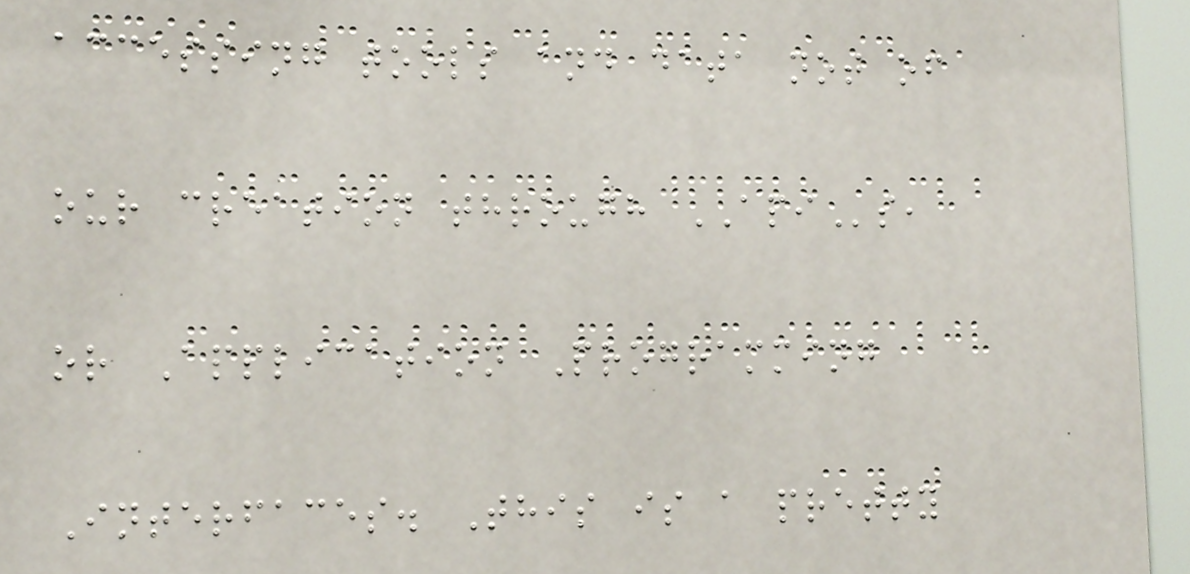accessing tools and data not of
our creation through APIs,
or Application Programming
Interfaces. This is a pretty
